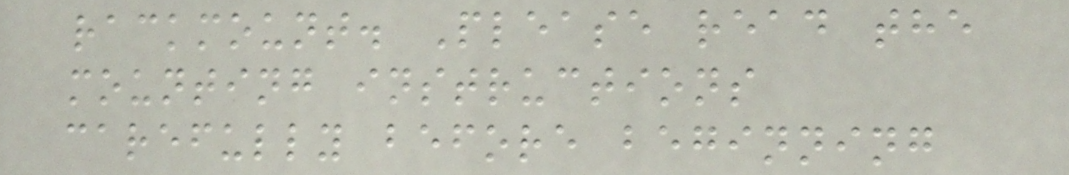rackmount. Please read the
mounting instructions
carefully before beginning
